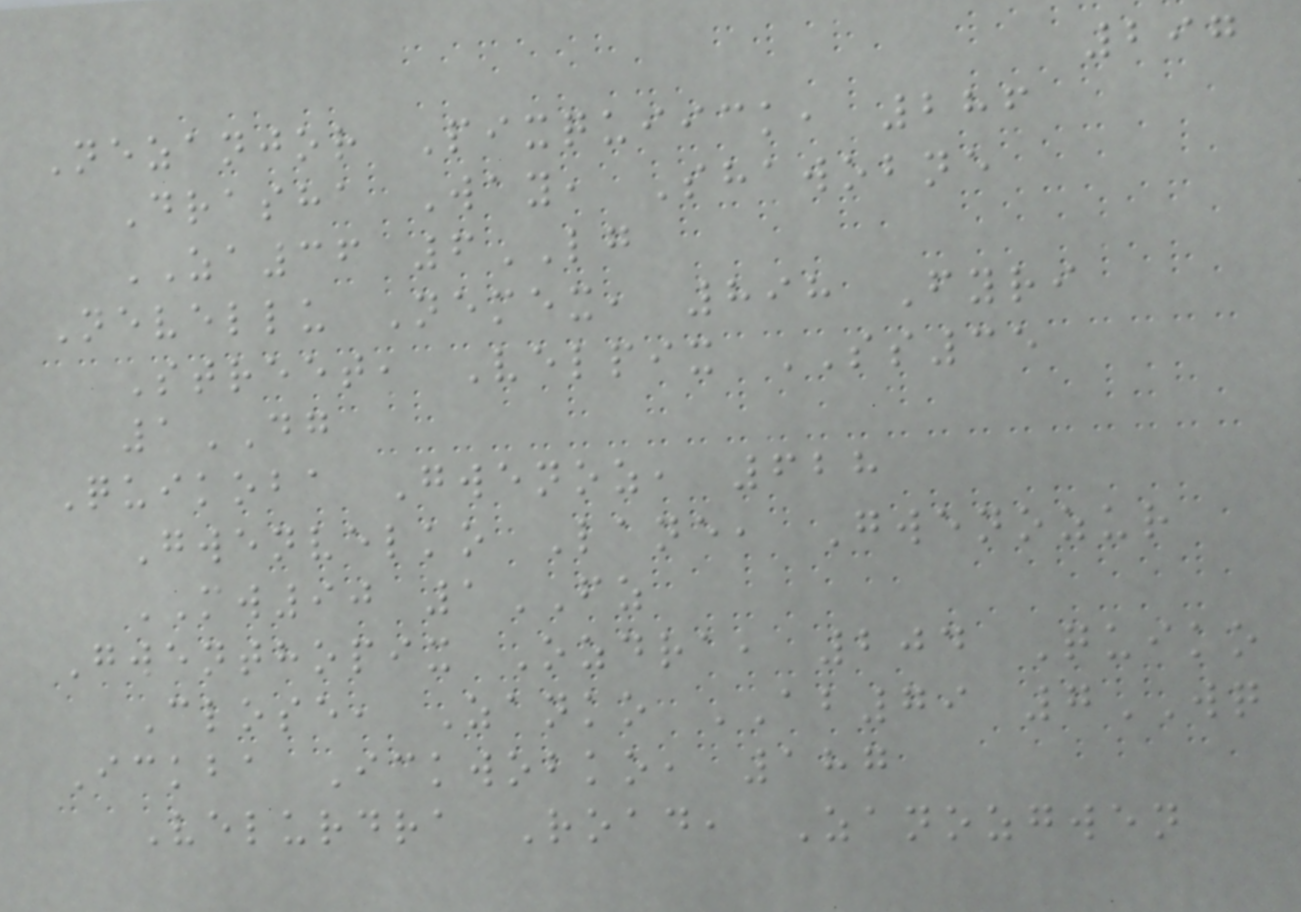297
Nezanjor Pixquiick, 286
Drasha Way, Shawobne
ZA36 6LG
Nevellu Nemex, 898 Fyri
Street, Velpix SS35
1DG
Quikoba Gwenoz, 628
Gwenvelko Lane, Gwenozur
MW90 1FZ
Gwenthopix Ozdra, 204 Quiko
Close, Zanko AB79 7WQ
Ickba Ickwobko, 187
Velurdra Road, Zanozgwen
